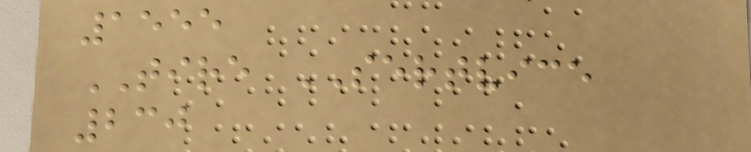1555
TIRE SERTVICE
230
